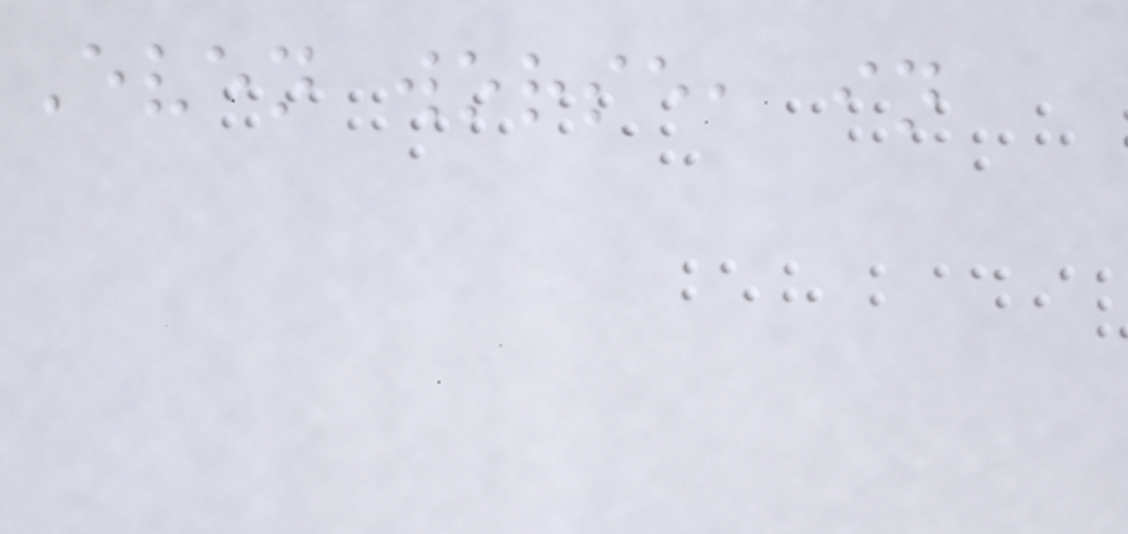Even worse, in
